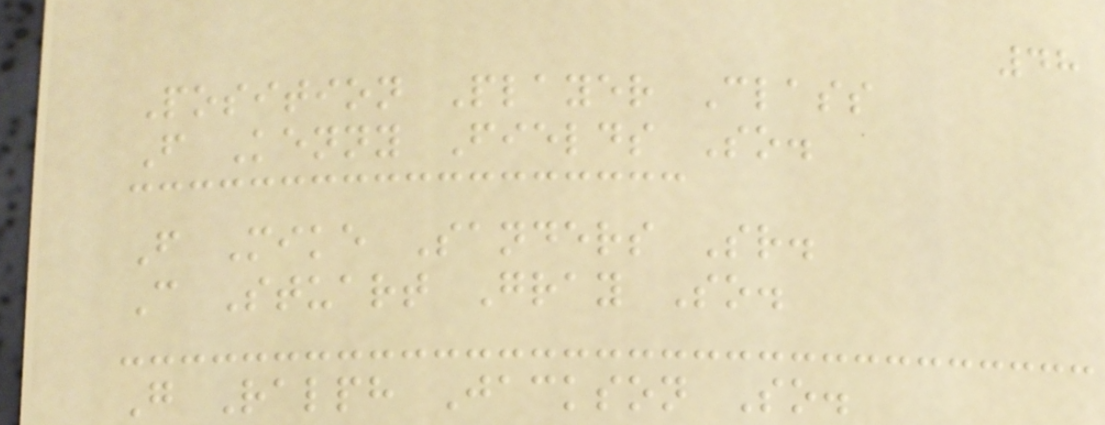48
Position Player Class
F Kenny Fields So.
F Mike Sanders Sr.
C Stuart Gray So.
G Ralph Jackson So.
